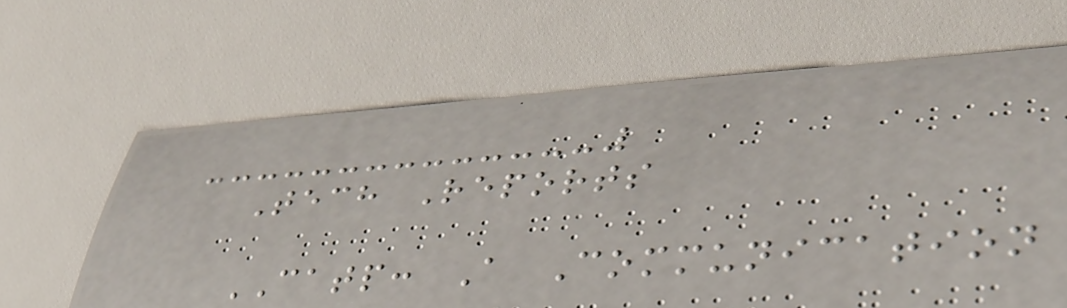Tech Reports
CATP: A Communication
